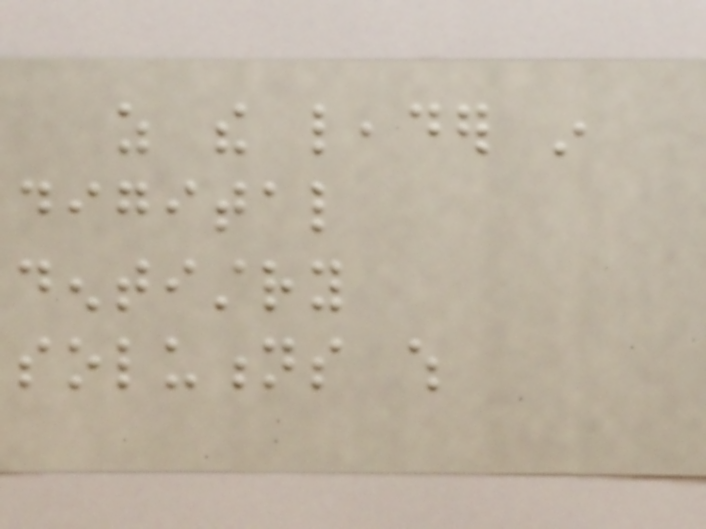as the leader in
digital
dentistry
solutions which
